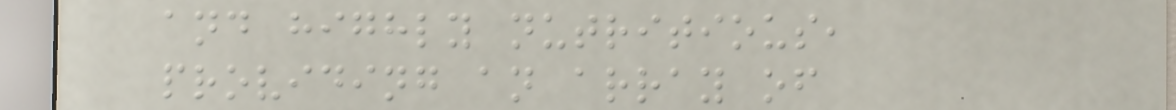and highly nutritious,
providing an array of
